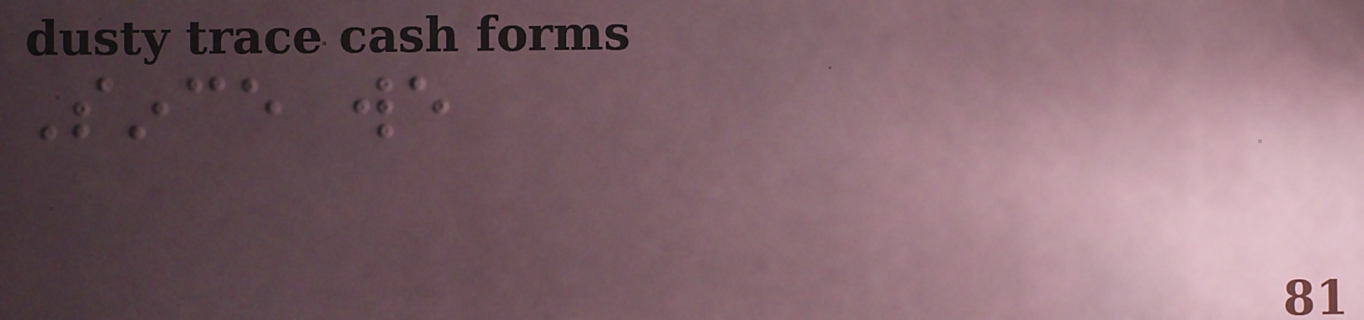Since we
